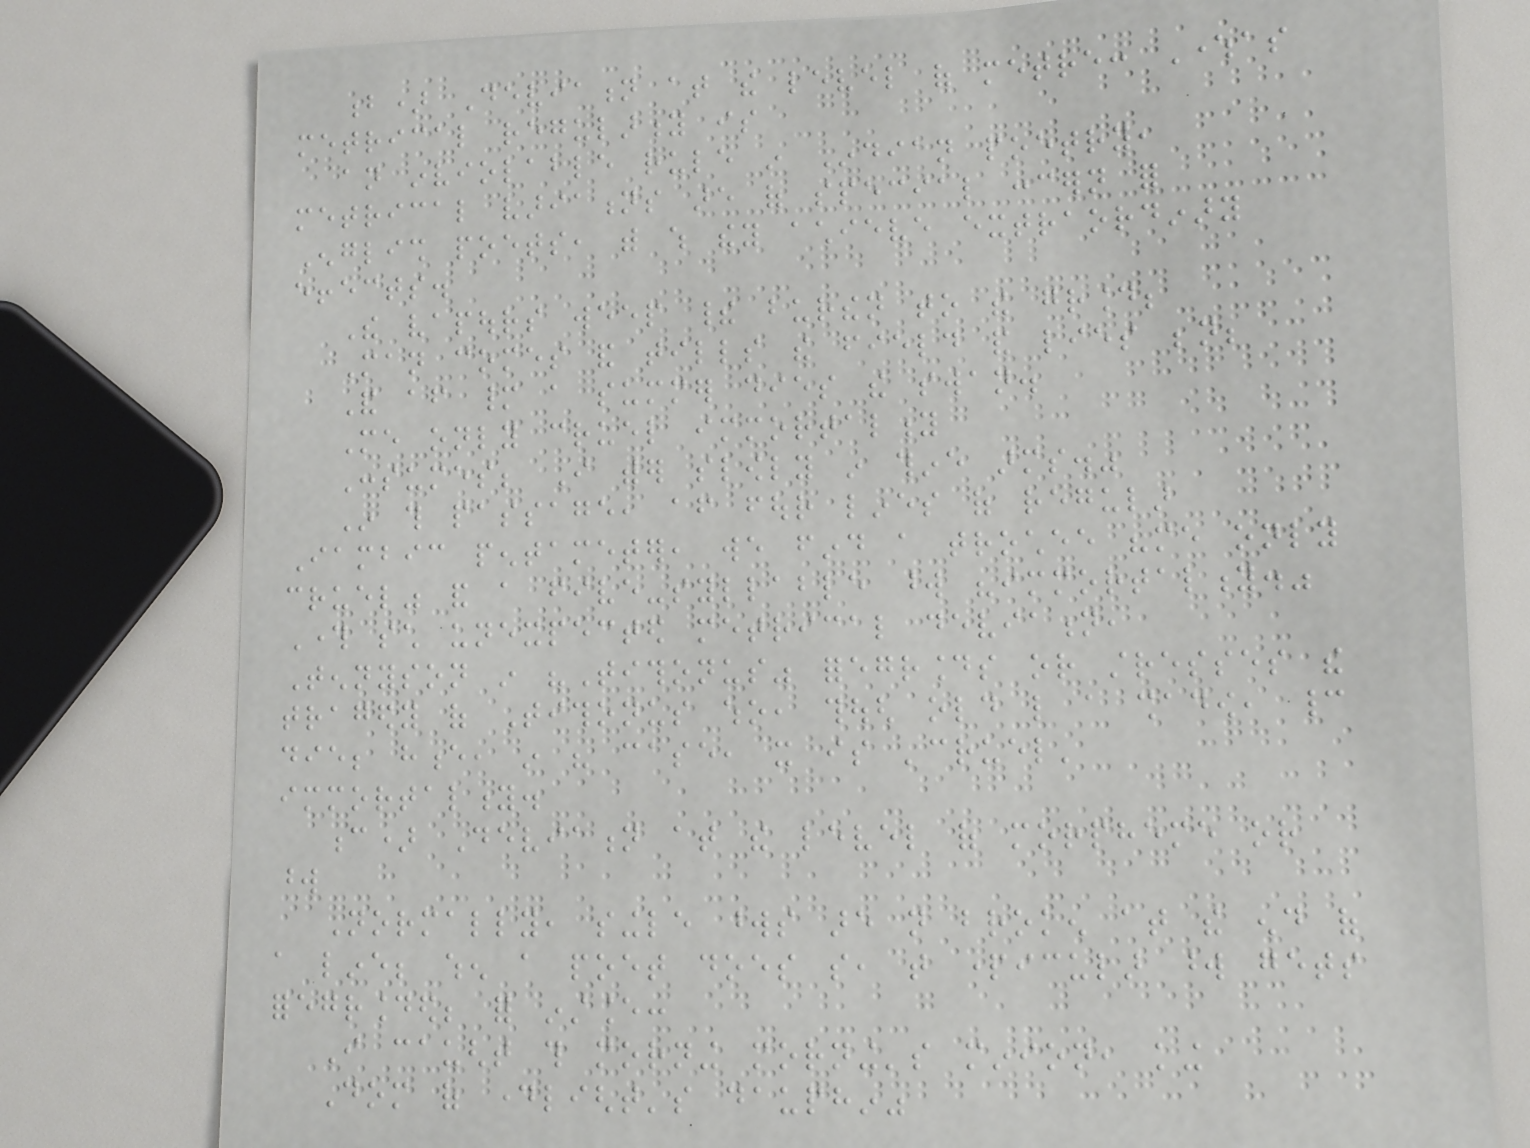b) Deviation at the level of metre: Whereas
metrical regularity is
an inviolable rule in Indian poetry,
metrical variations are of special concern for
English poets, with which they achieve extraordinary
effects.
The vapours weep their burthen to the ground;
Man comes and tills the field and lies beneath;
And after many a summer dies the swan.
Me only cruel immortality
Consumes; I wither slowly in thine arms."
In this passage, after four lines of regular
Iambic pentameter, we find a trochee "me only
cruel" and a five-syllable word "immortality."
Through such unexpected metrical deviation,
Tennyson in "Tithonus" foregrounds or stresses the
tragedy of Tithonus who, though old like a shadow, cannot
die; hence, in his case, it is 'cruel'
immortality.
c) Deviation at the level of morpheme or
word
Normally, single words are not broken at the end of
a line; when a poet does so, that particular word gets
foregrounded; for instance:
I caught this morning morning's minion, king
Dom of daylight's dauphin"
